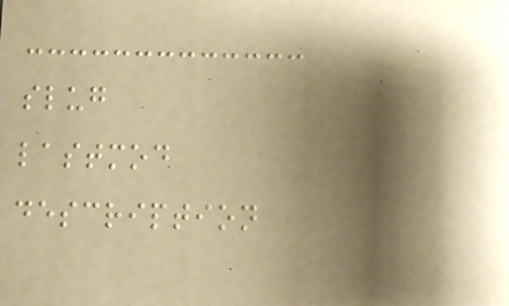slug
lastmod
description
